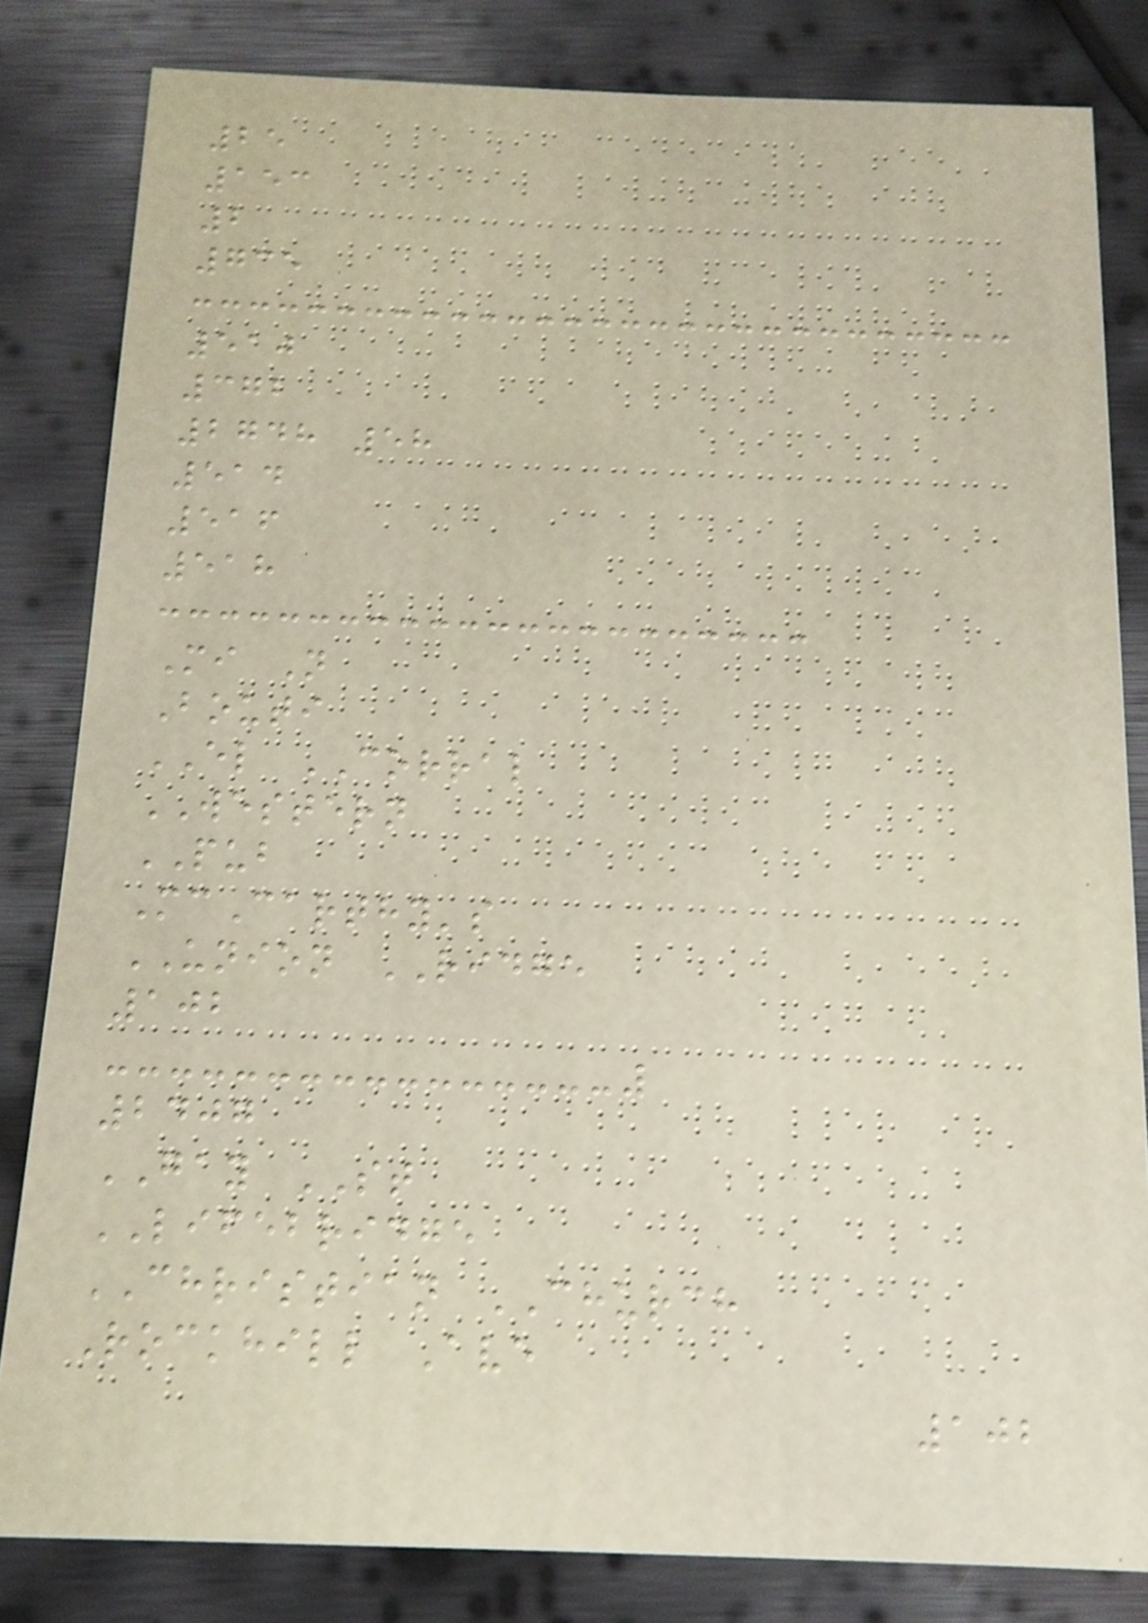25
153
2
735
510
372
2748 58
514
516
518
Mi N
Bouti
EL CORRAL
WESTERN
PUB
McCarthy's
UNION RIDGE
102
2407
GAY ST
LIFEBRIDGE
CHRISTIAN CHURCH
Rockhill Ave
102
